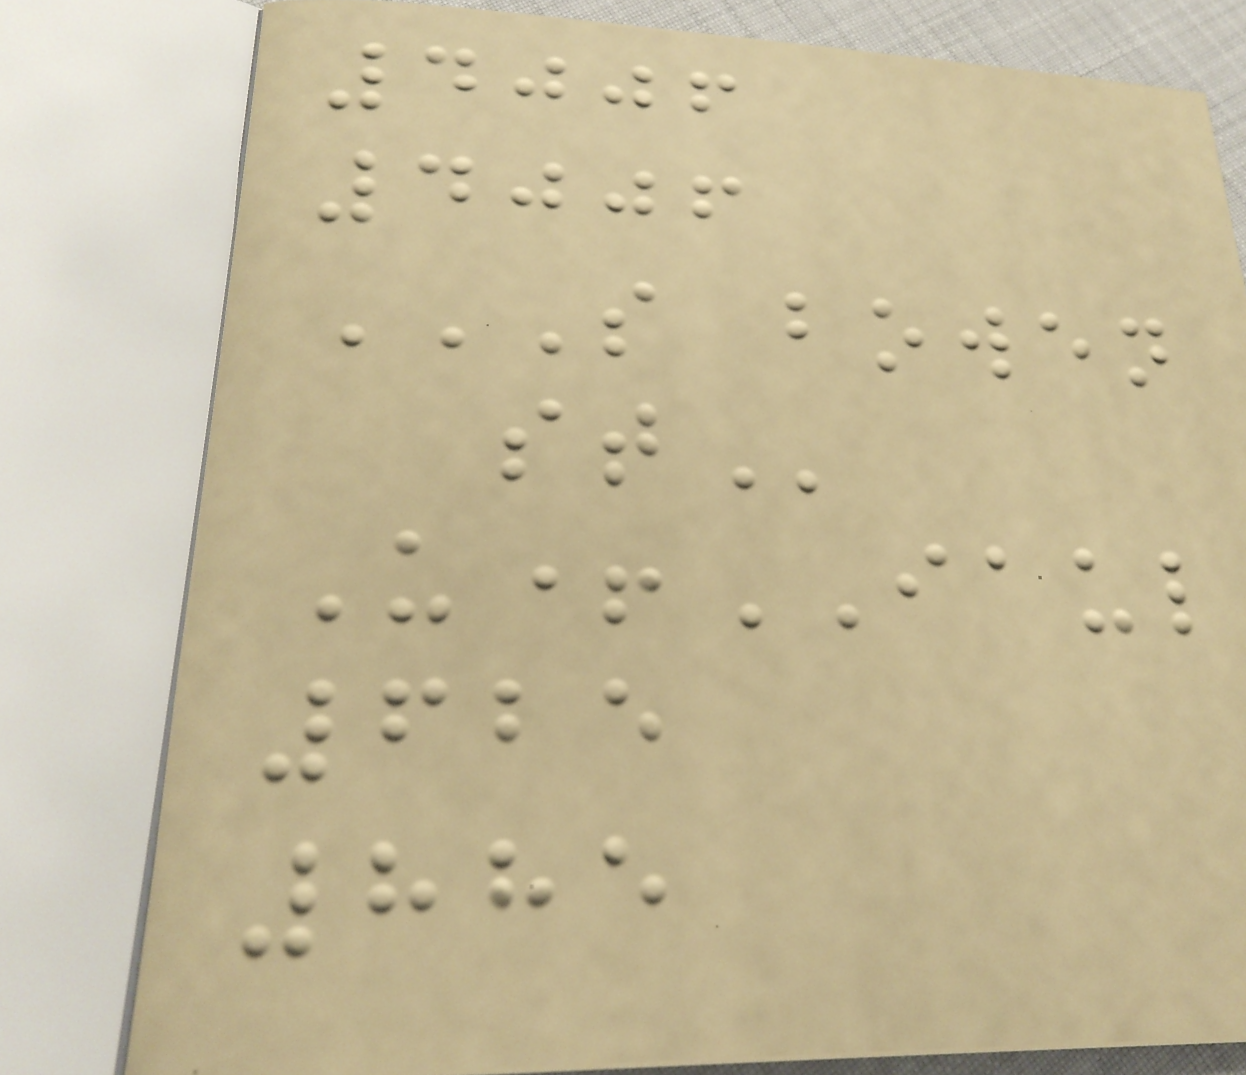4006
4006
S BOWEN
ST
U+IAUL
625
885
